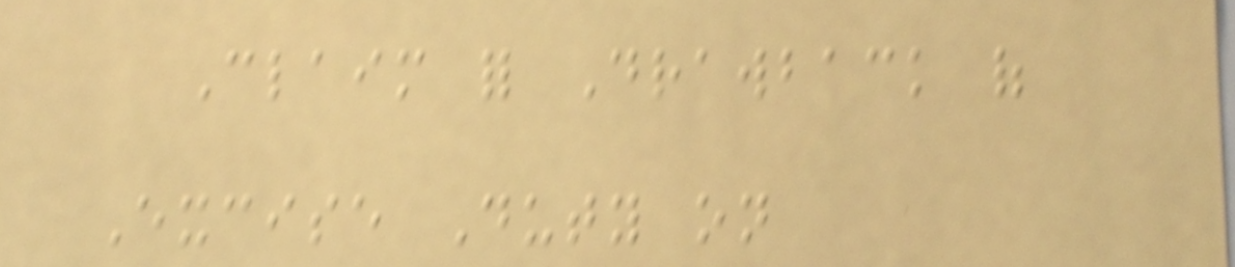Claim for Drawback of
Excise Duty on
